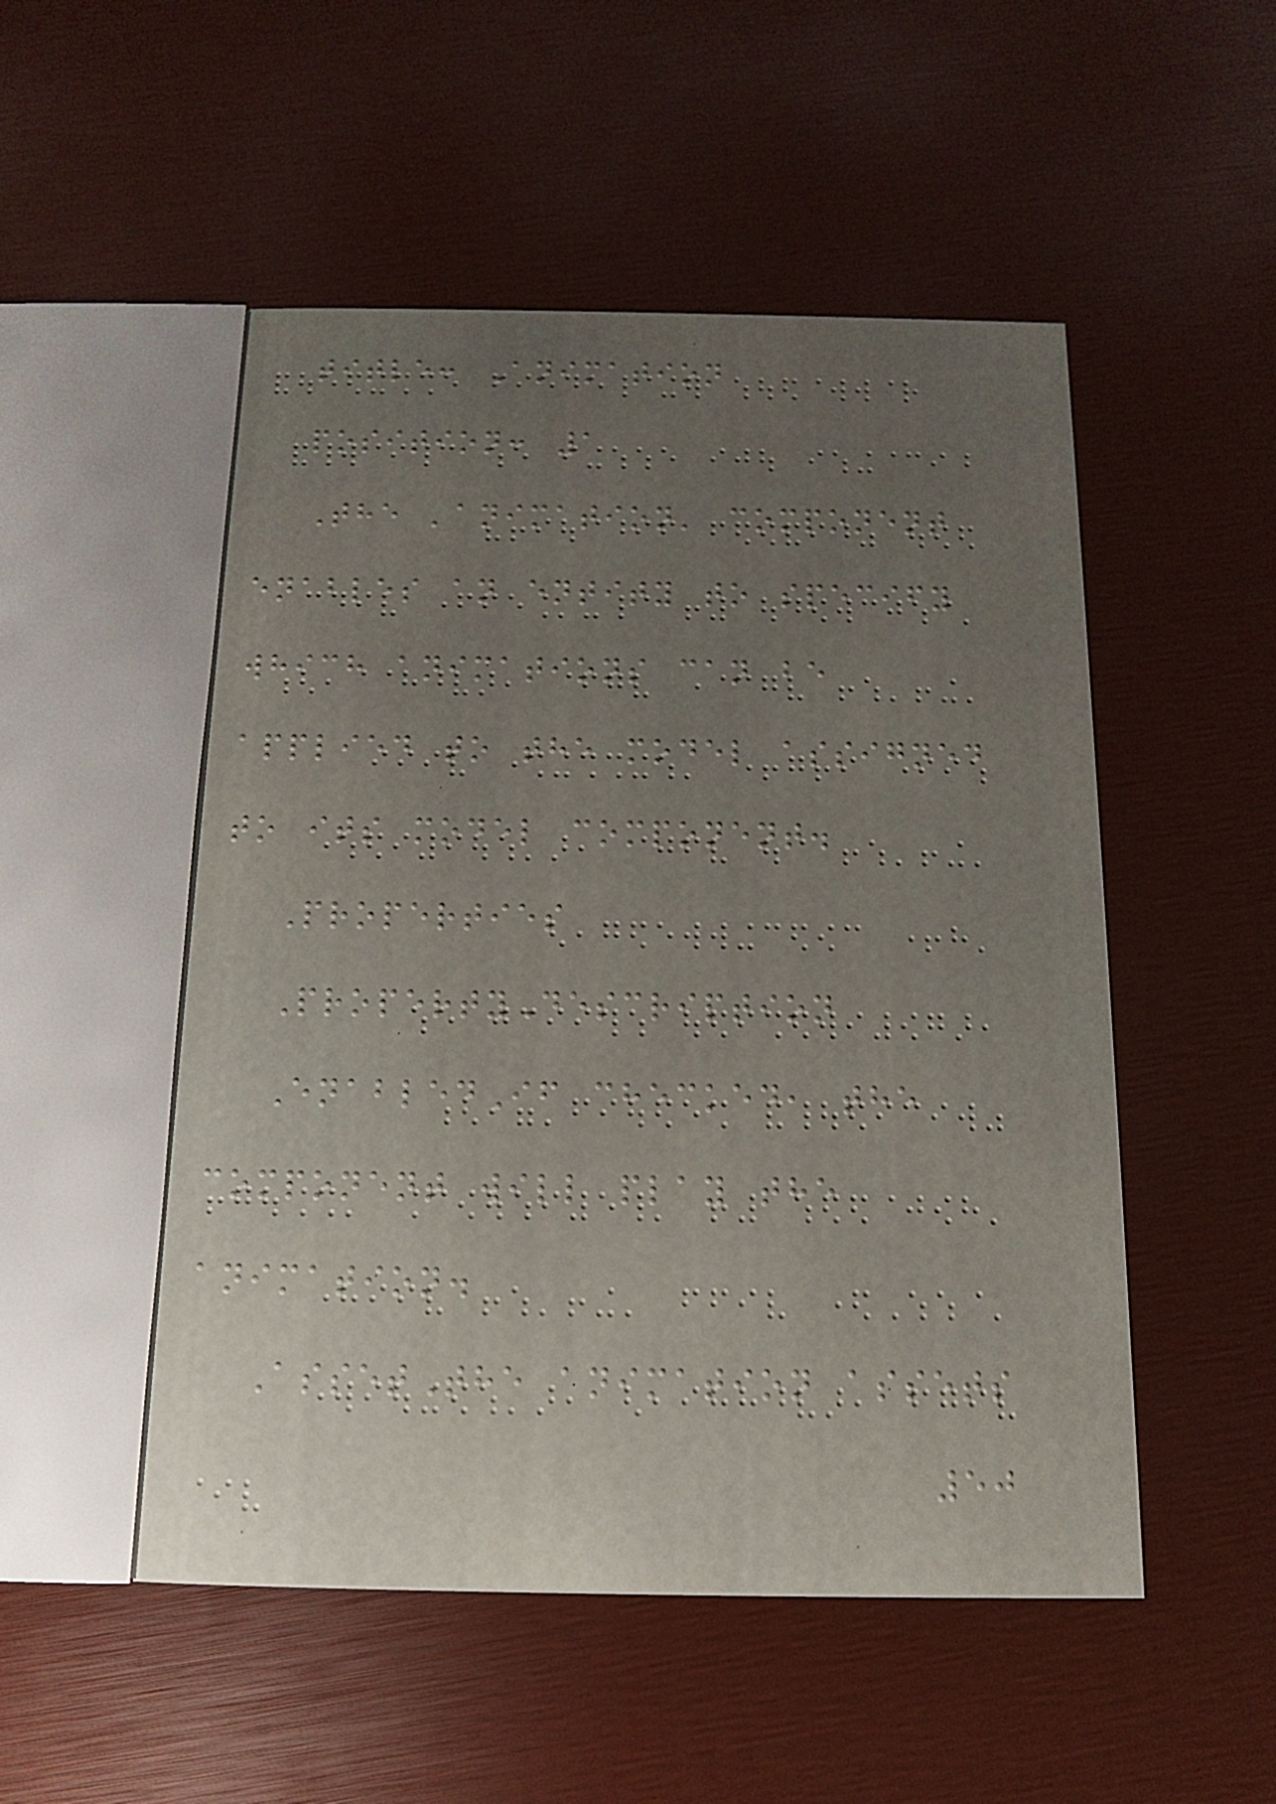title: Animation
position: 1
The 'animation' component
enables an entity to specify
which animations can be
applied to the model assigned
to its model component.
Properties
PropertyDescription
EnabledIf checked, the
component will play the
animation.
AssetThe animation assets
50
